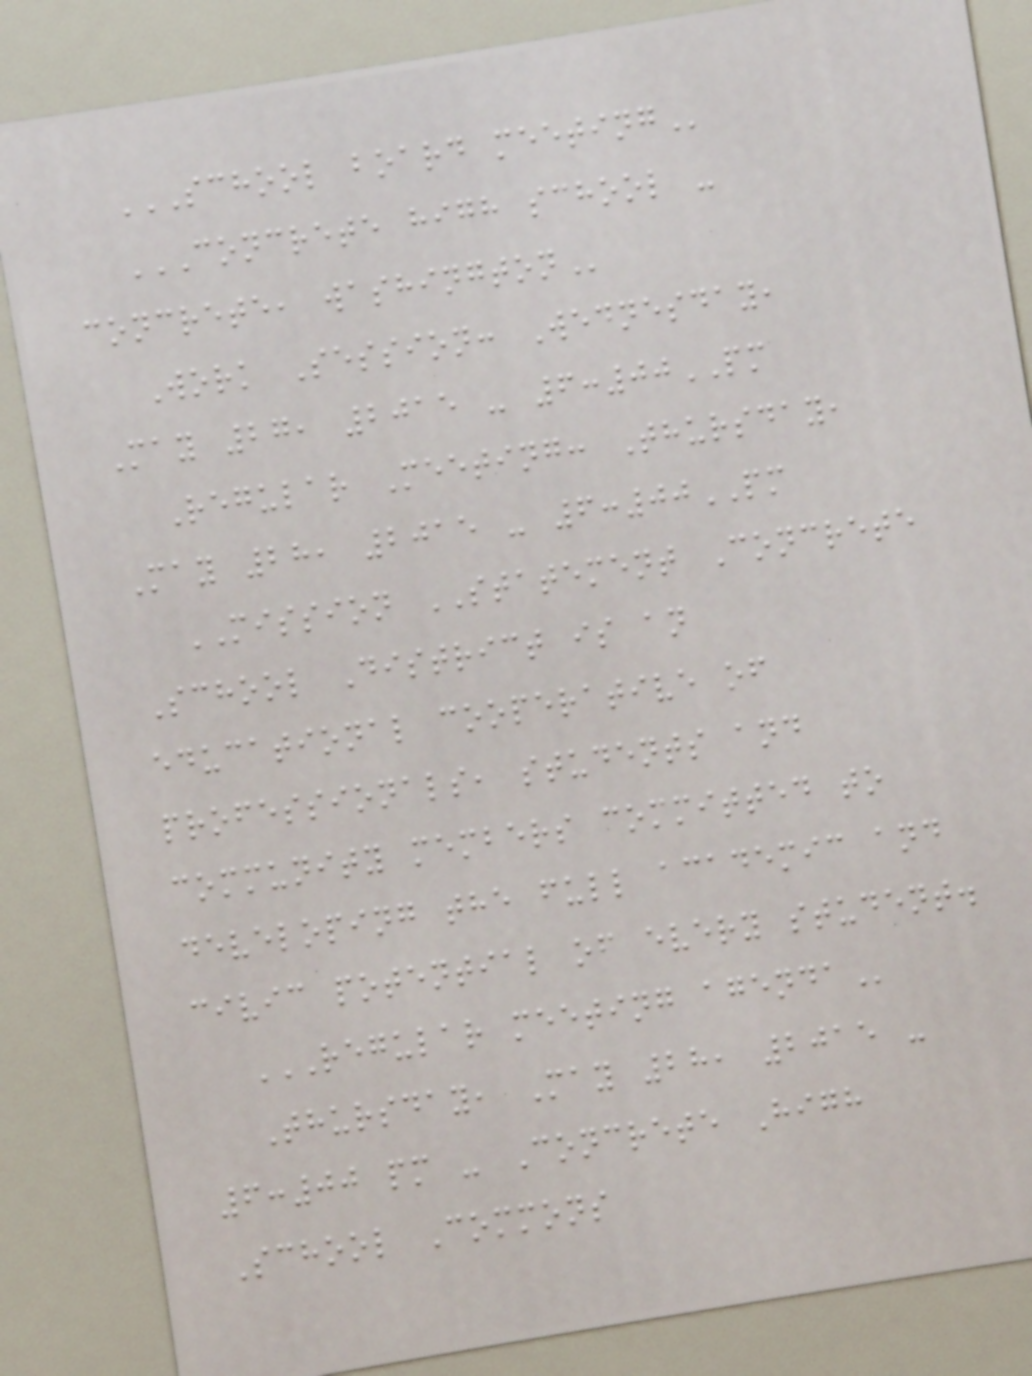SCHOOL BOARD MEETING
CONCRETE HIGH SCHOOL -
CONCRETE, WASHINGTON
Work Session: Wednesday,
May 27, 2015 - 6:00PM
Regular Meeting: Thursday,
May 28, 2015 - 6:00PM
MISSION STATEMENT Concrete
School District is an
educational cooperative of
professionals, students and
community members committed to
developing the full academic and
civic potential of every student.
REGULAR MEETING AGENDA
Thursday, May 28, 2015 -
6:00 pm - Concrete High
School Commons
